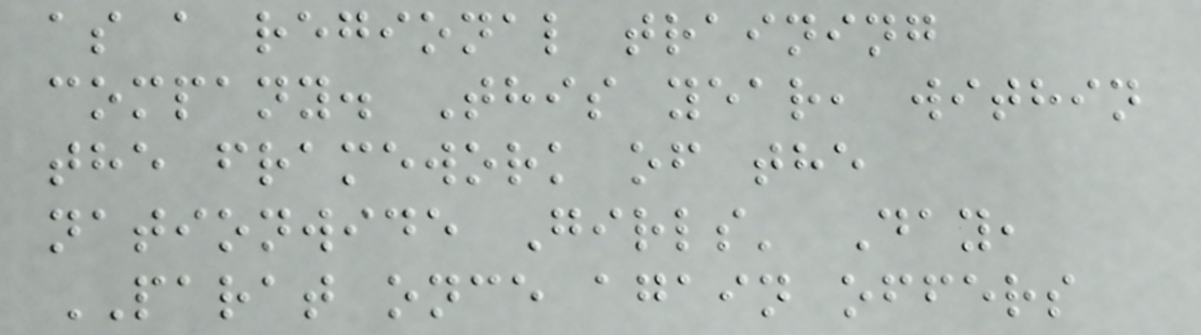as a regional training
company. This year, within
the framework of the
nationwide Girls' Day,
PARAT once again offers
